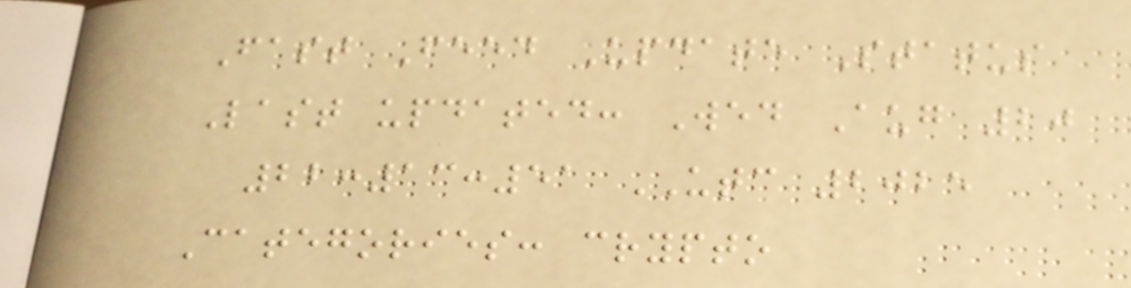Fast Feed Update Status
Last updated: Wed Aug 20
22:13:51 UTC 2025
Categories: crypto
